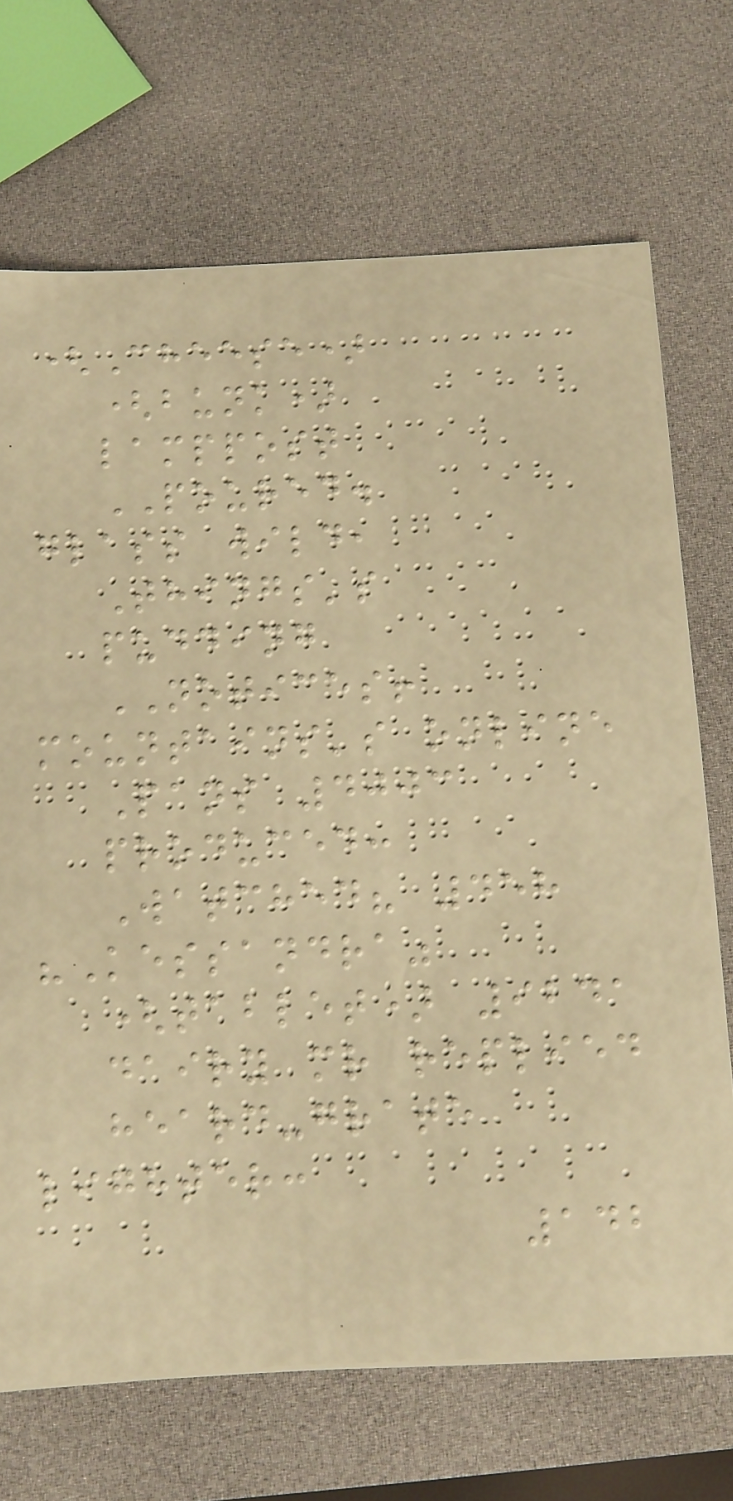(Cheese)
(bunk)
lamppost
POURED.
glass wild,
Things's
pudding
NOTICES!
mountains's online
Pans 4003
produced:
Watched? 458
"Kessandra"
(tablet) 9241
dairy mr replied
heard-grate
lighter:
142
